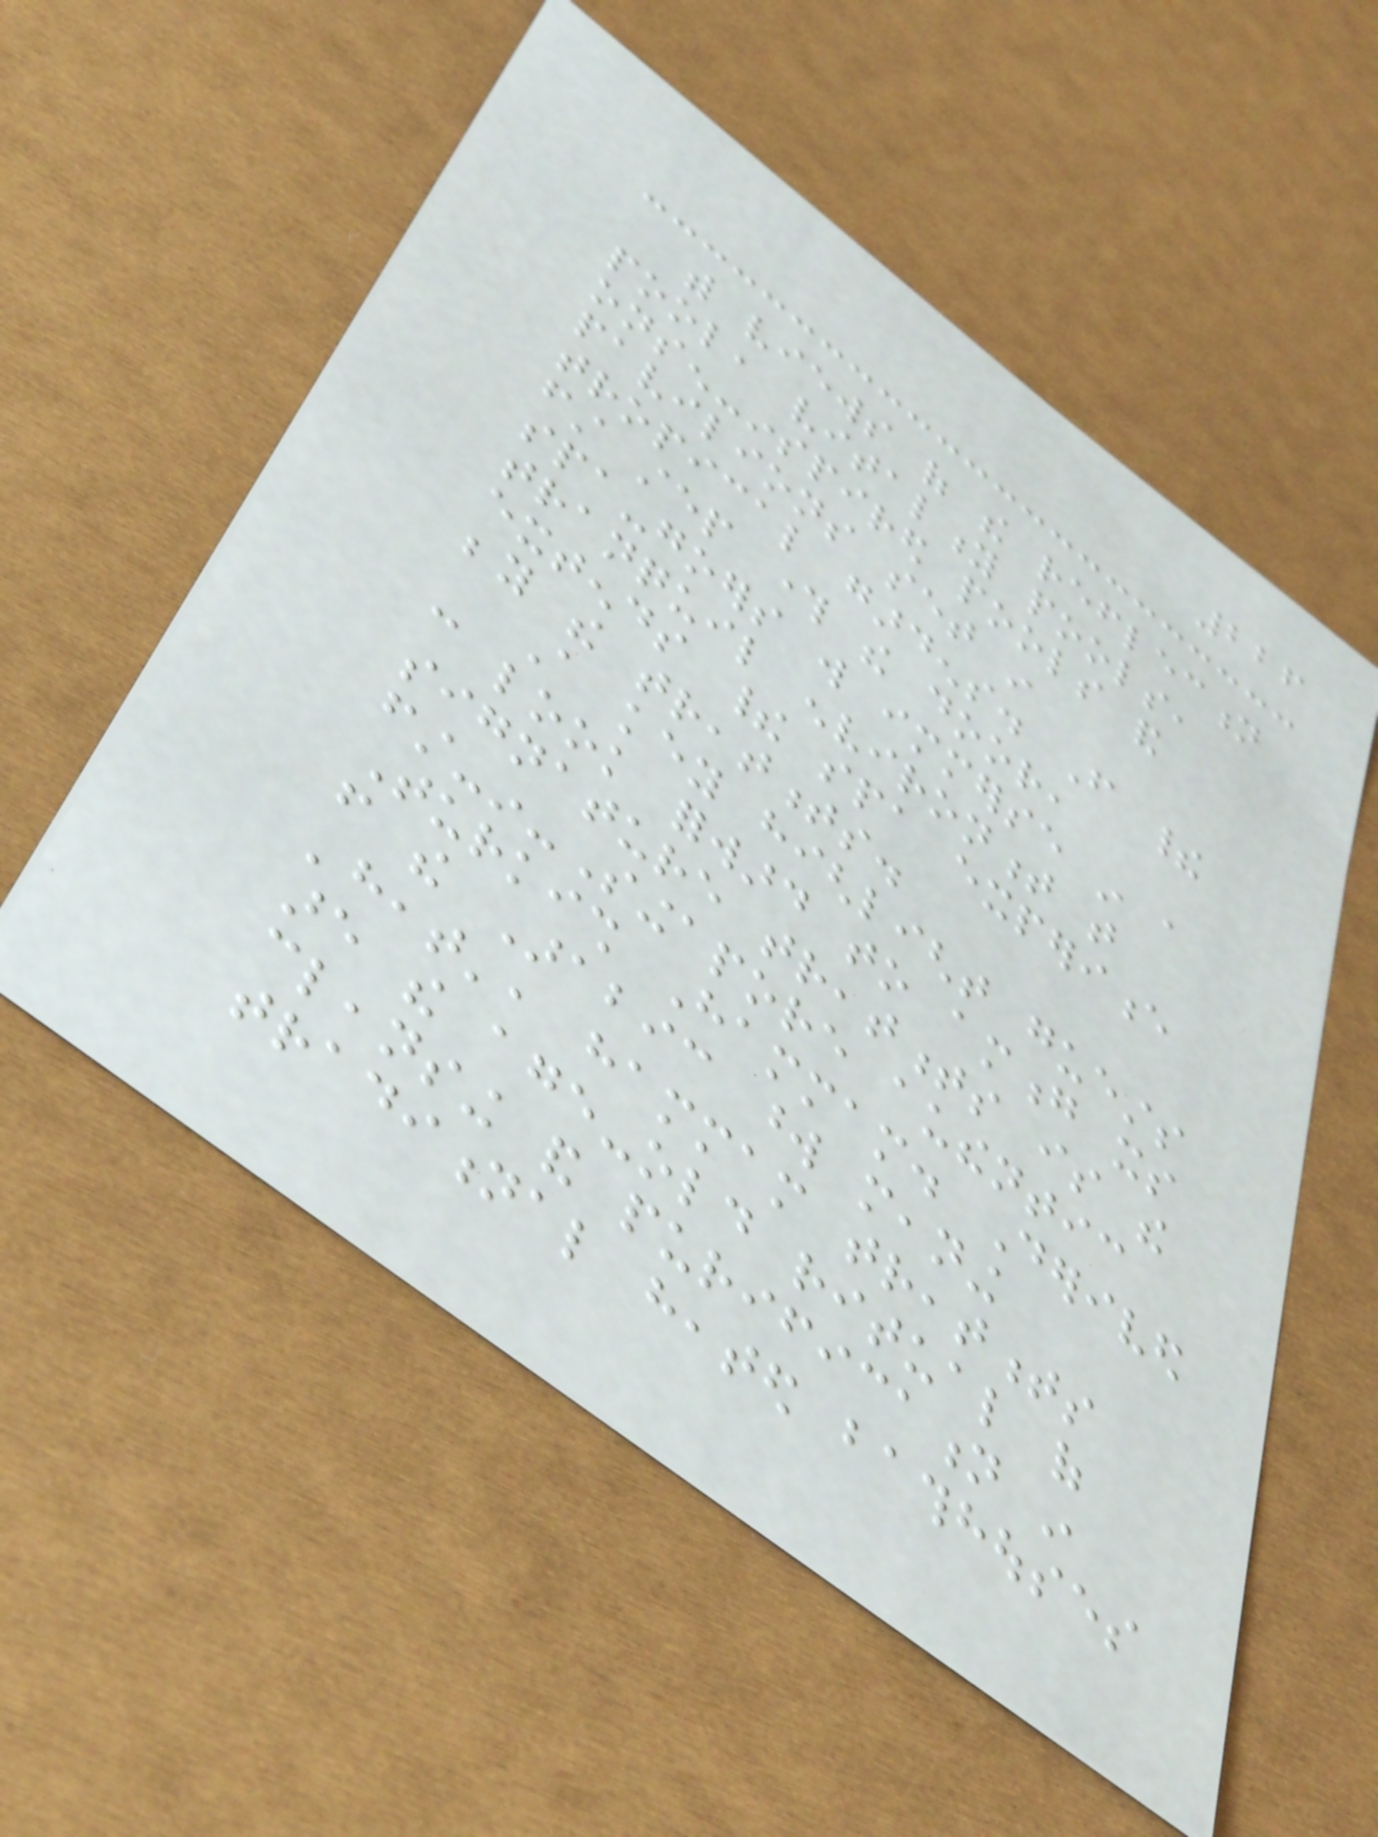226
with views of the reflection
pool, vitality pools,
onsen-inspired pools and
pavilions set in
tropical gardens. From their
first step through the door,
spa-goers will immerse in a
tranquil environment that
extends their spa experience
beyond the treatments.
A key highlight guests
can look forward to among its
signature treatments is the
first-in-Singapore authentic
Turkish Hammam. Derived
from the Arabic word meaning
'heat', hammam treatments
are the age-old ritual of
cleansing and purification in
traditional heated bathhouses
